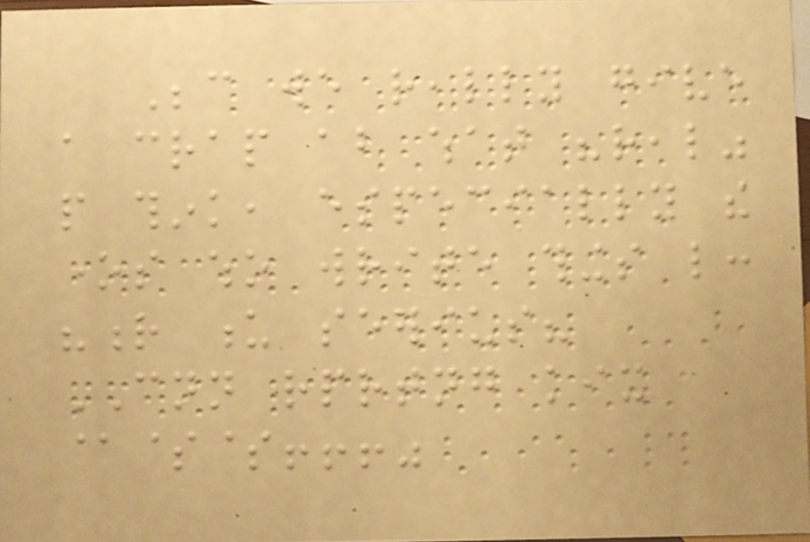Because we really give
a crap about what "real"
people think, especially the
ones who write things like:
"r u seerius?
CNN rprtng kix
@$$!!!"
